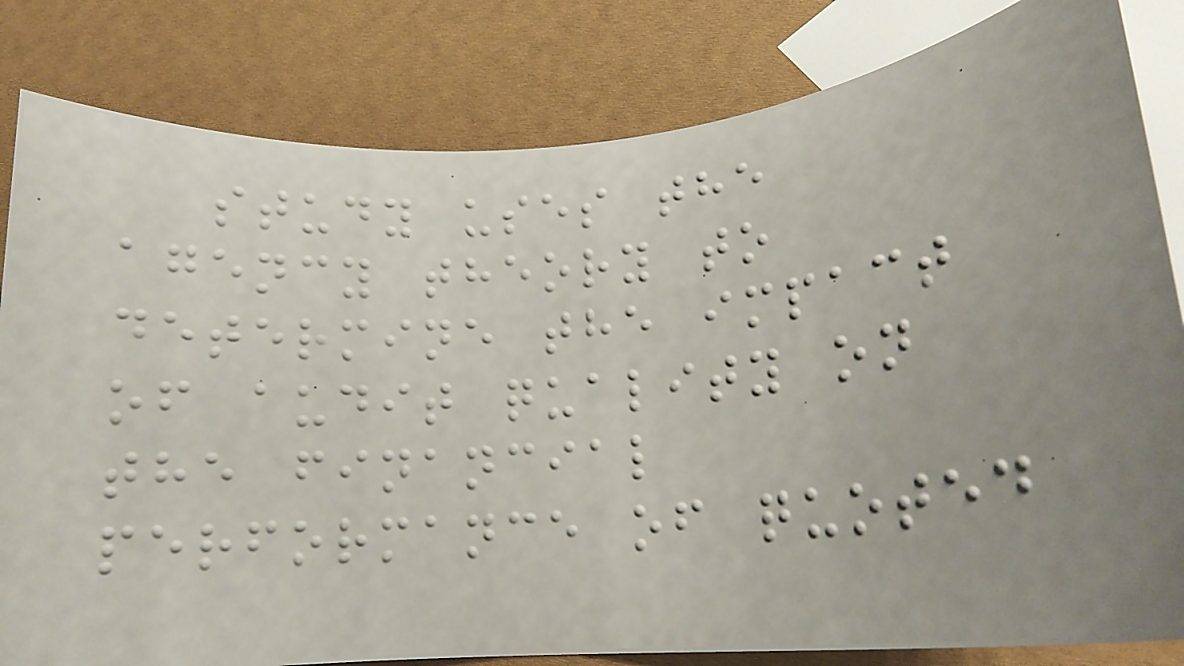study uses the
agency theory to
determine the impact
of audit quality on
the financial
performance of quoted
